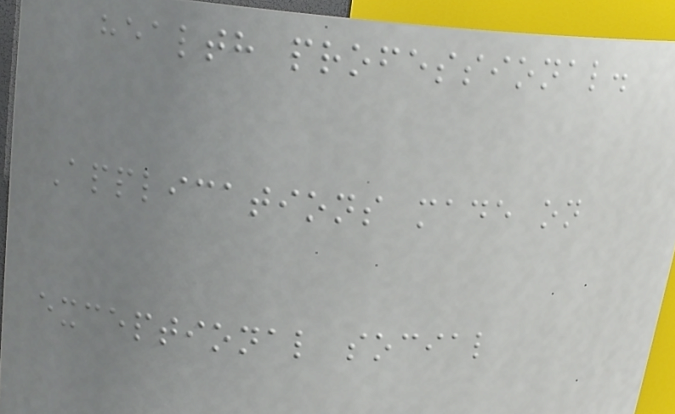health professional.
Applications made on
exceptional social
